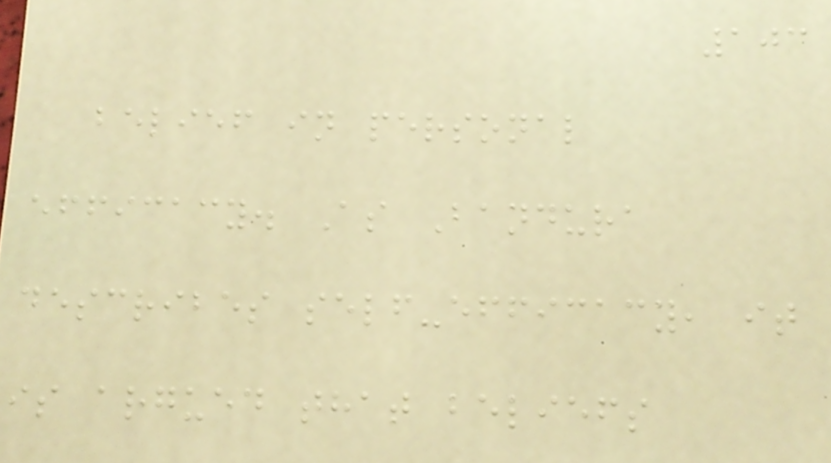103
belief in personal
efficacy. As Bandura
describes self-efficacy, it
is argued that beliefs
